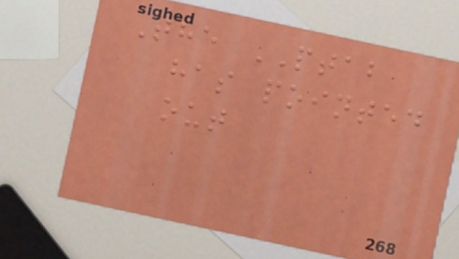The PTAB
has pointed
out
